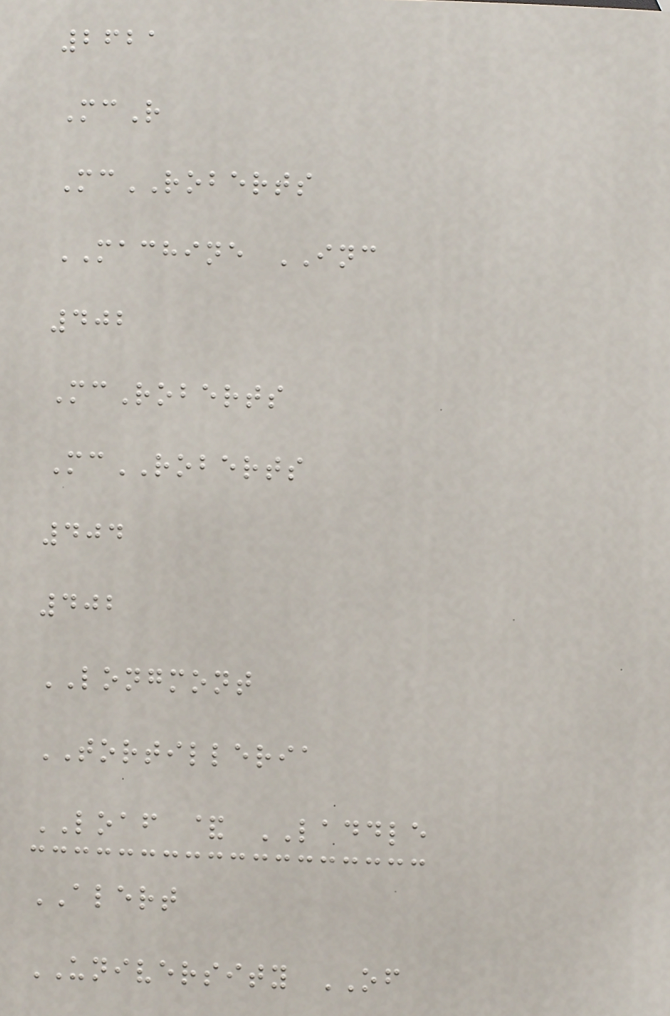2621
McR
McROBERTS
MACHINE INC
402
McRoberts
McROBERTS
404
402
LONGMONT
TORTILLERIA
LOAF & LADDLE
ALERT
UNIVERSITY OF
